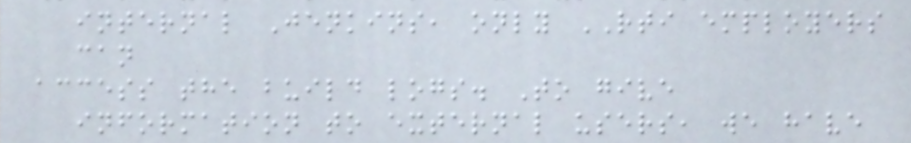internal Jenkins, only RTI employers
can
access the build logs. To give
information to external users, we have
